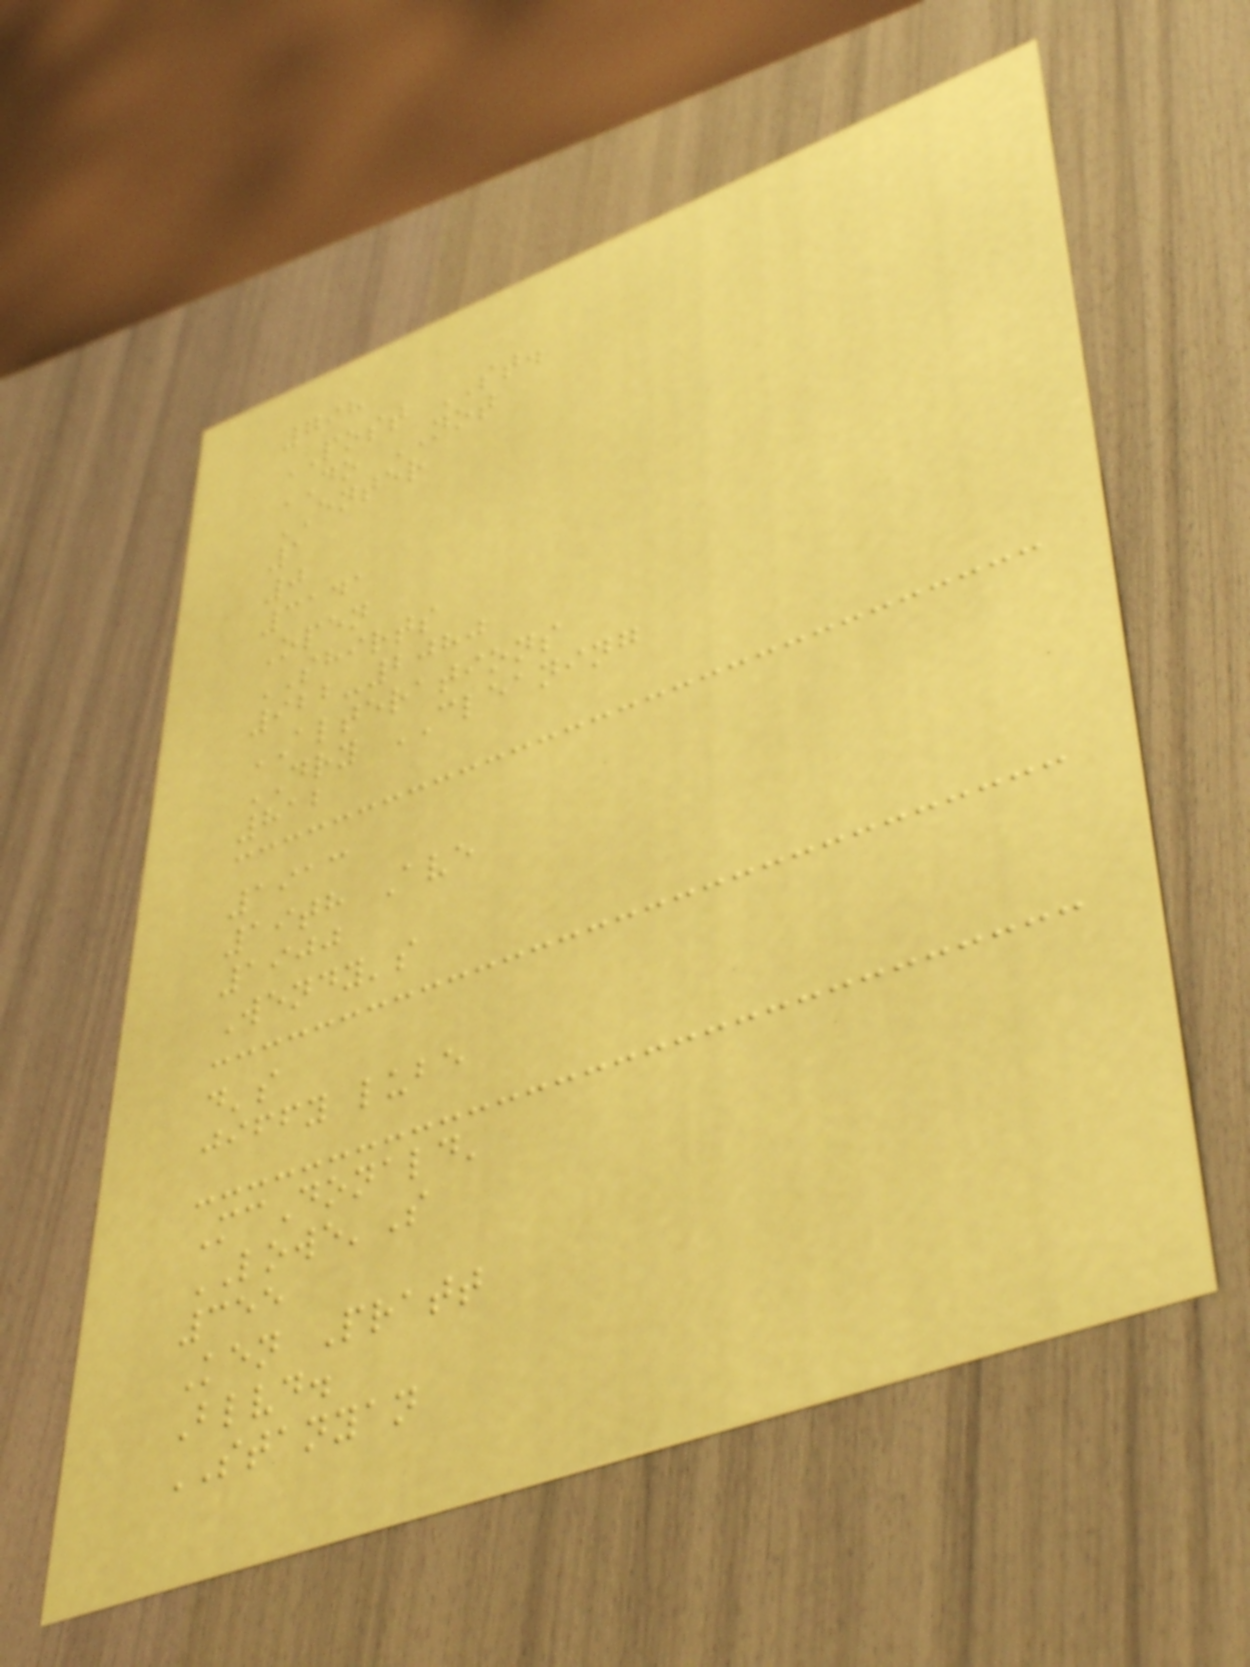798
POST ST.
DO NOT
ENTER
1
0
3141
Open
SHIRTS
922-2080
ALTERATIONS
DRY CLEANING
812
1913
19th Ave
1900
Wendy's
d's
jiffy lube
McDonald'
LOWE'S
355
Ken Pratt
Blvd.
STANYAN
